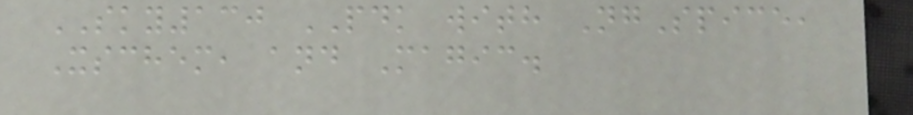SKY130 PDK with NgSpice,
Xschem, and Magic.
